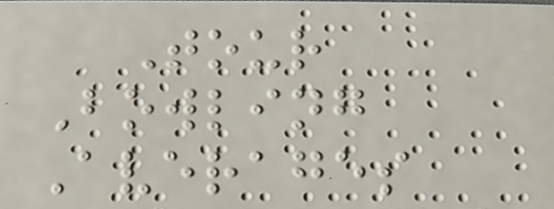Tour
Bowling
Averages
